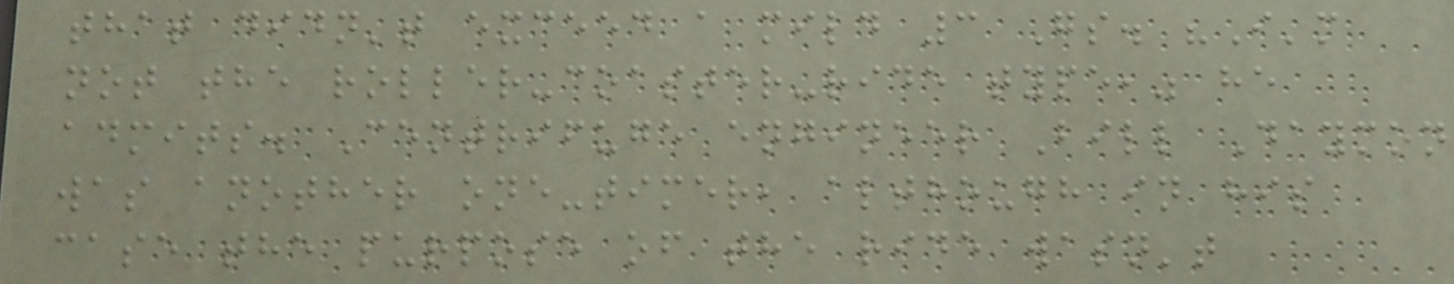that didn't exceed a mild 3 Gs. "I'm
not the roller-coaster-ride type," he
admits. Centrifuge engineer Bill Daymon
was another one-timer, although in his
case the purpose of the ride wasn't
